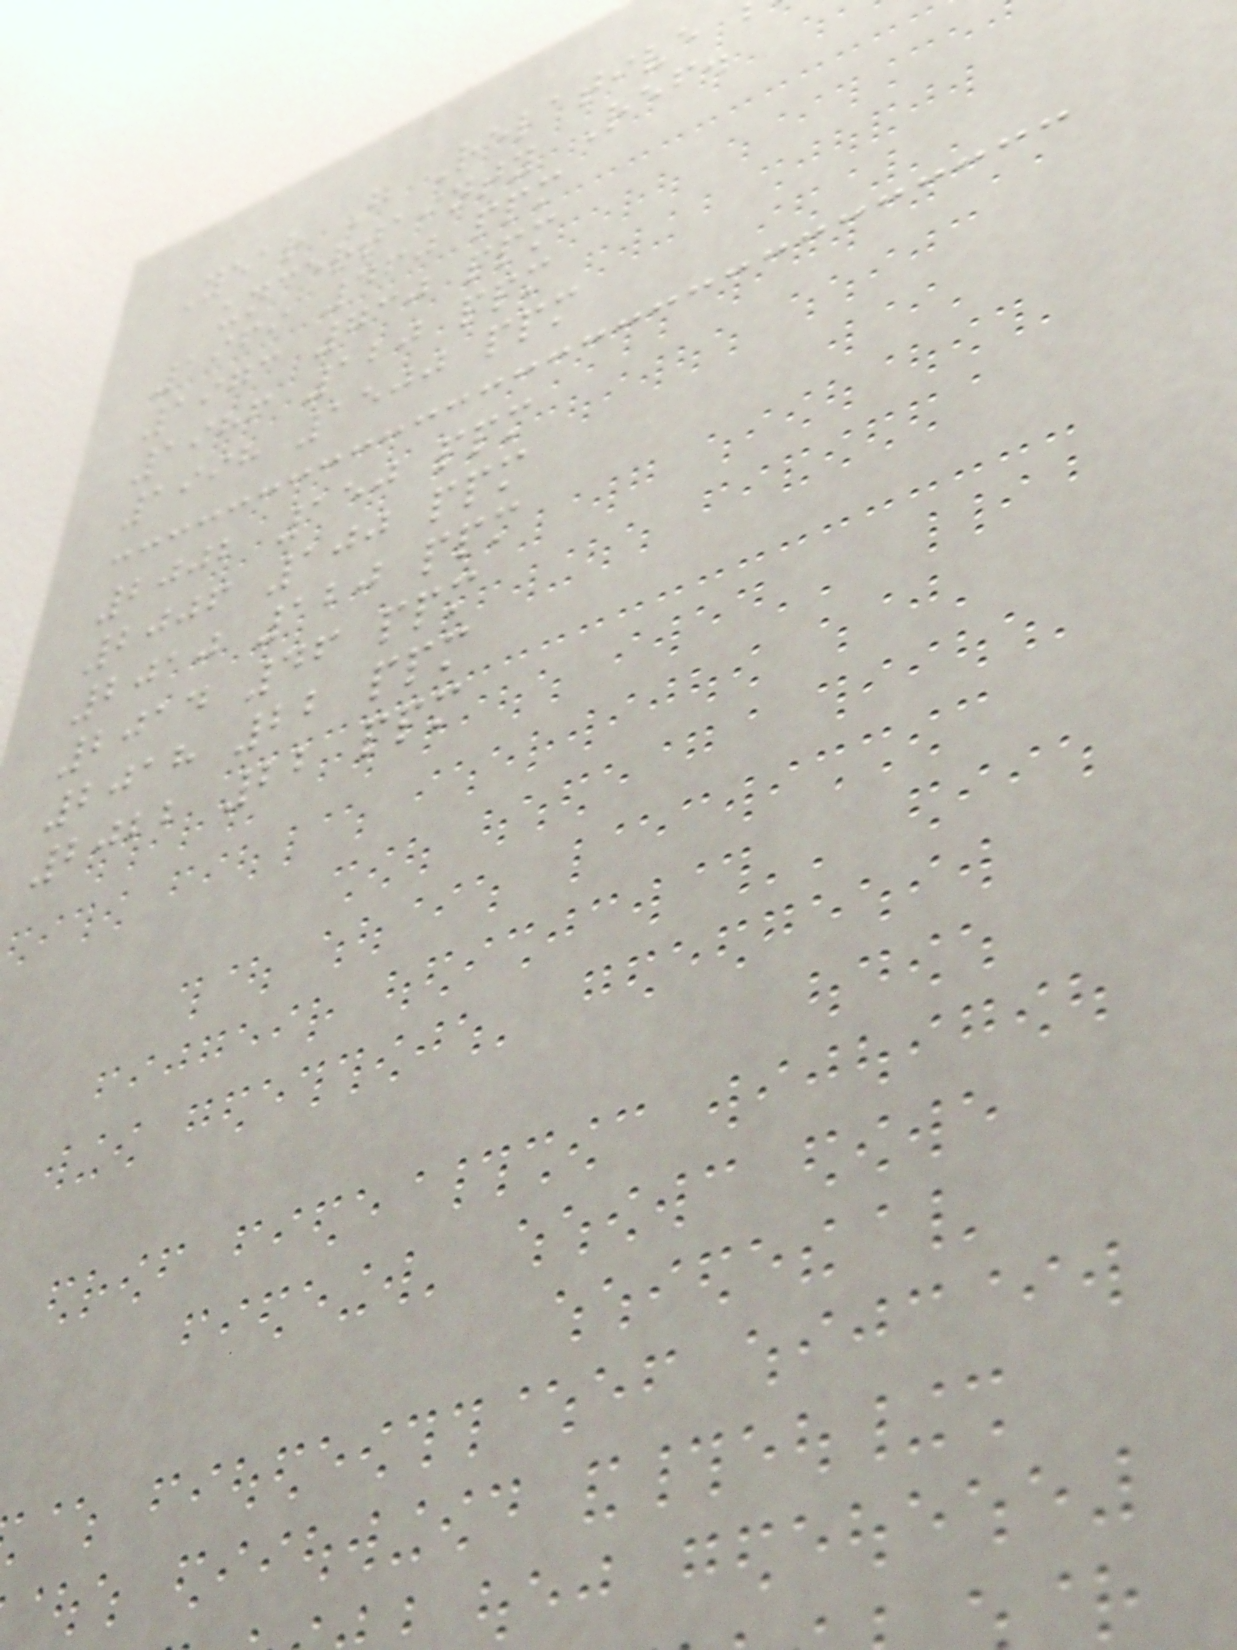Year G Relative
uncertainty Ref.
1969 460 ppm
1973 730 ppm
1986 120 ppm
1998 1500 ppm
2002 150 ppm
2006 100 ppm
2010 120 ppm
2014 46 ppm
2018 22 ppm
2022 22 ppm
